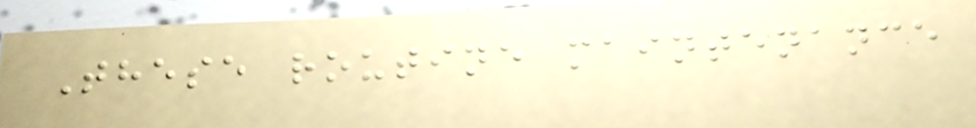These routine maintenance
